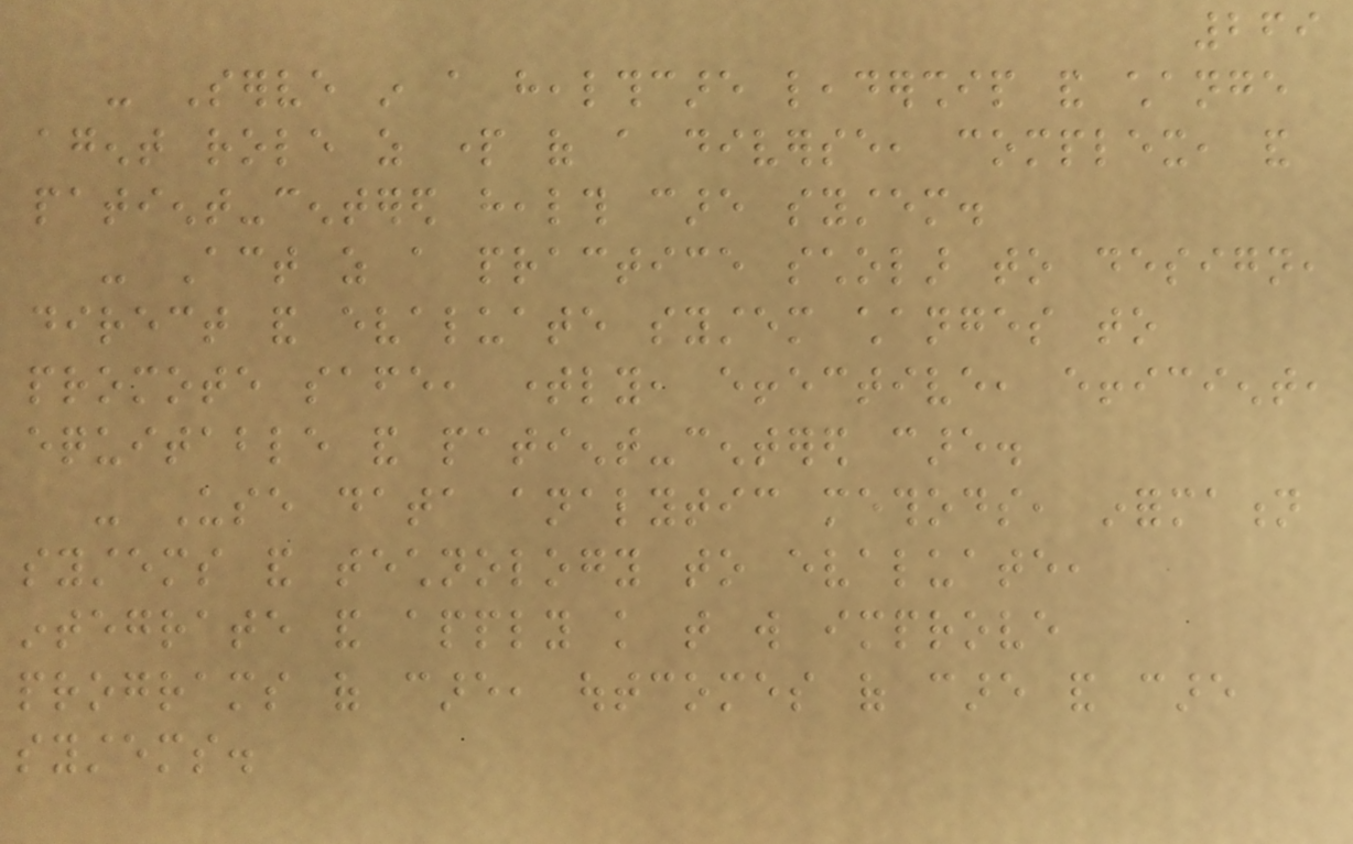269
- Serve in a healthcare leadership and change
agent role as part of a diverse, complex, and
patient-centered health care system.
- Act as a practice scholar to design,
direct and evaluate system changes to
promote safe, timely, effective, efficient,
equitable and patient-centered care.
- Use data analytic methods, information
systems and technology to evaluate,
integrate and apply knowledge that will improve
programs of care, outcomes of care and care
systems.
